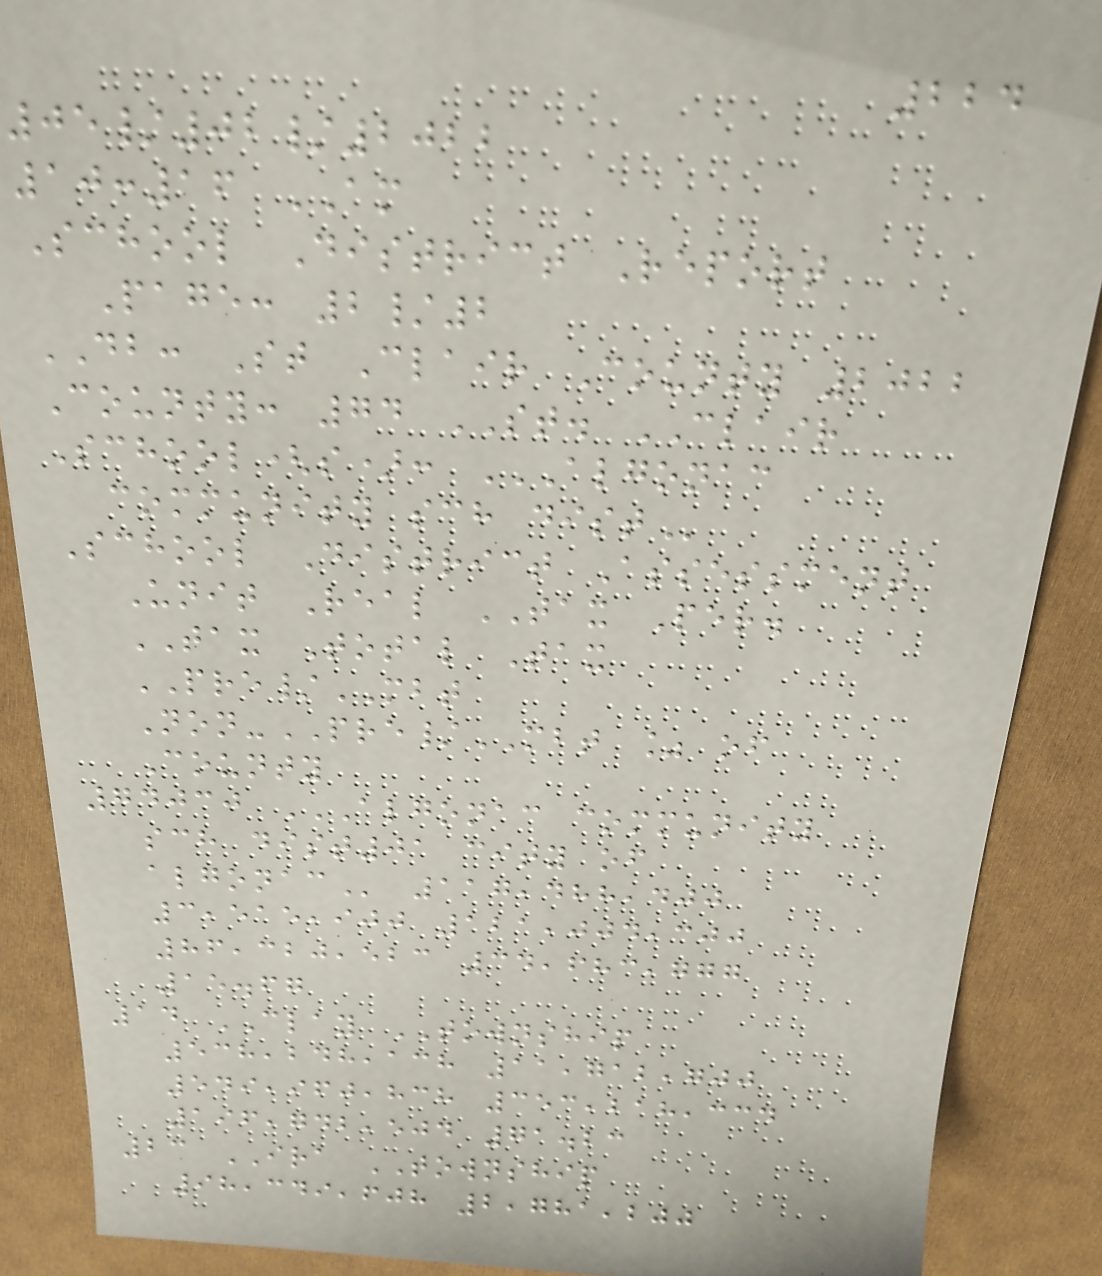224
05/02/2022
10:16 AM
School District Report
Page: 2/2
DB: St Clair County 2022
County: 74 ST. CLAIR
School(s): ALGONAC
COMMUNITY SCH DIST
School District Assessment
Unit Real TAX Per.
TAX Total Tax
PRE/MBT
Non-PRE/MBT % of
County
74030 ALGONAC COMMUNITY
SCH DIST01 CITY OF
ALGONAC 117,488,400
3,515,900 121,004,300
86,320,523 34,683,777
15.67
14 CLAY TOWNSHIP
538,248,138 11,712,700
549,960,838 353,218,334
196,742,504 71.23
23 IRA TOWNSHIP
98,349,608 2,781,200
